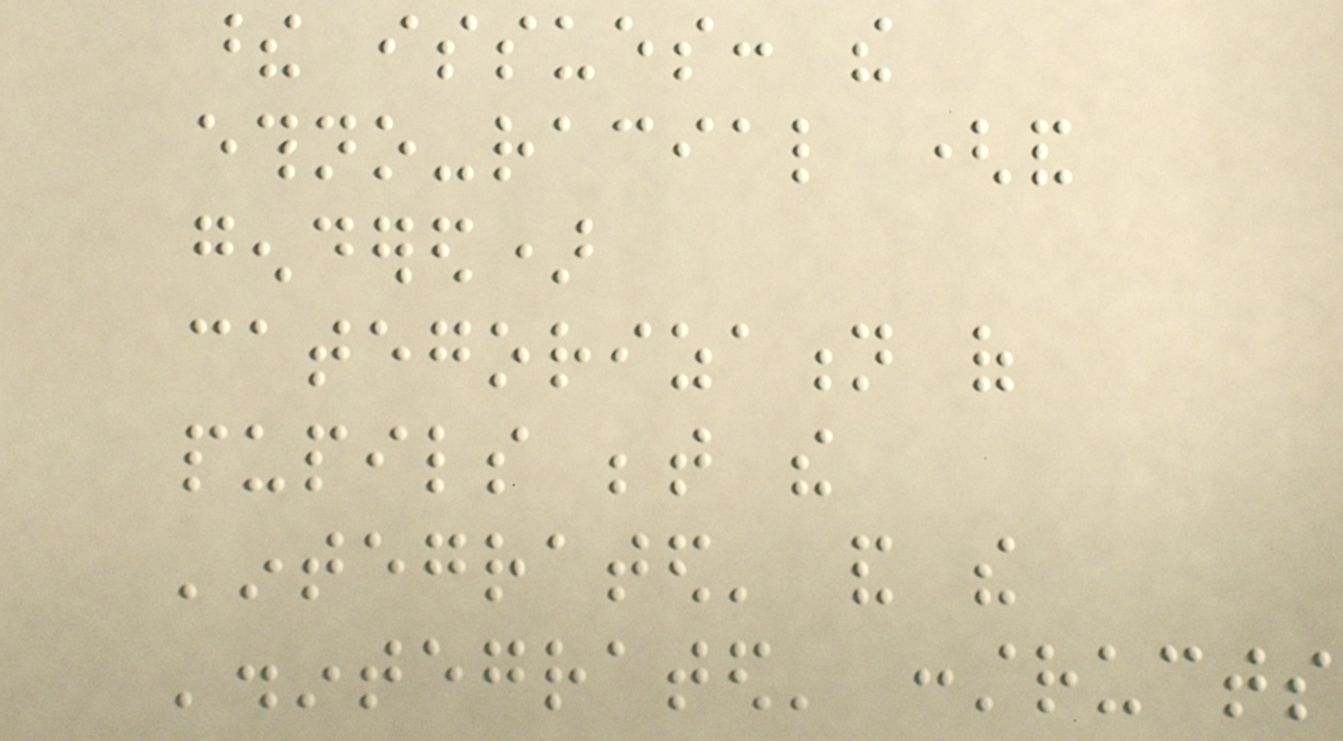these issues: the
ethno-racial (and
gendered)
categorization of
pupils between the
'integrated' and the
'disintegrated' constructs
